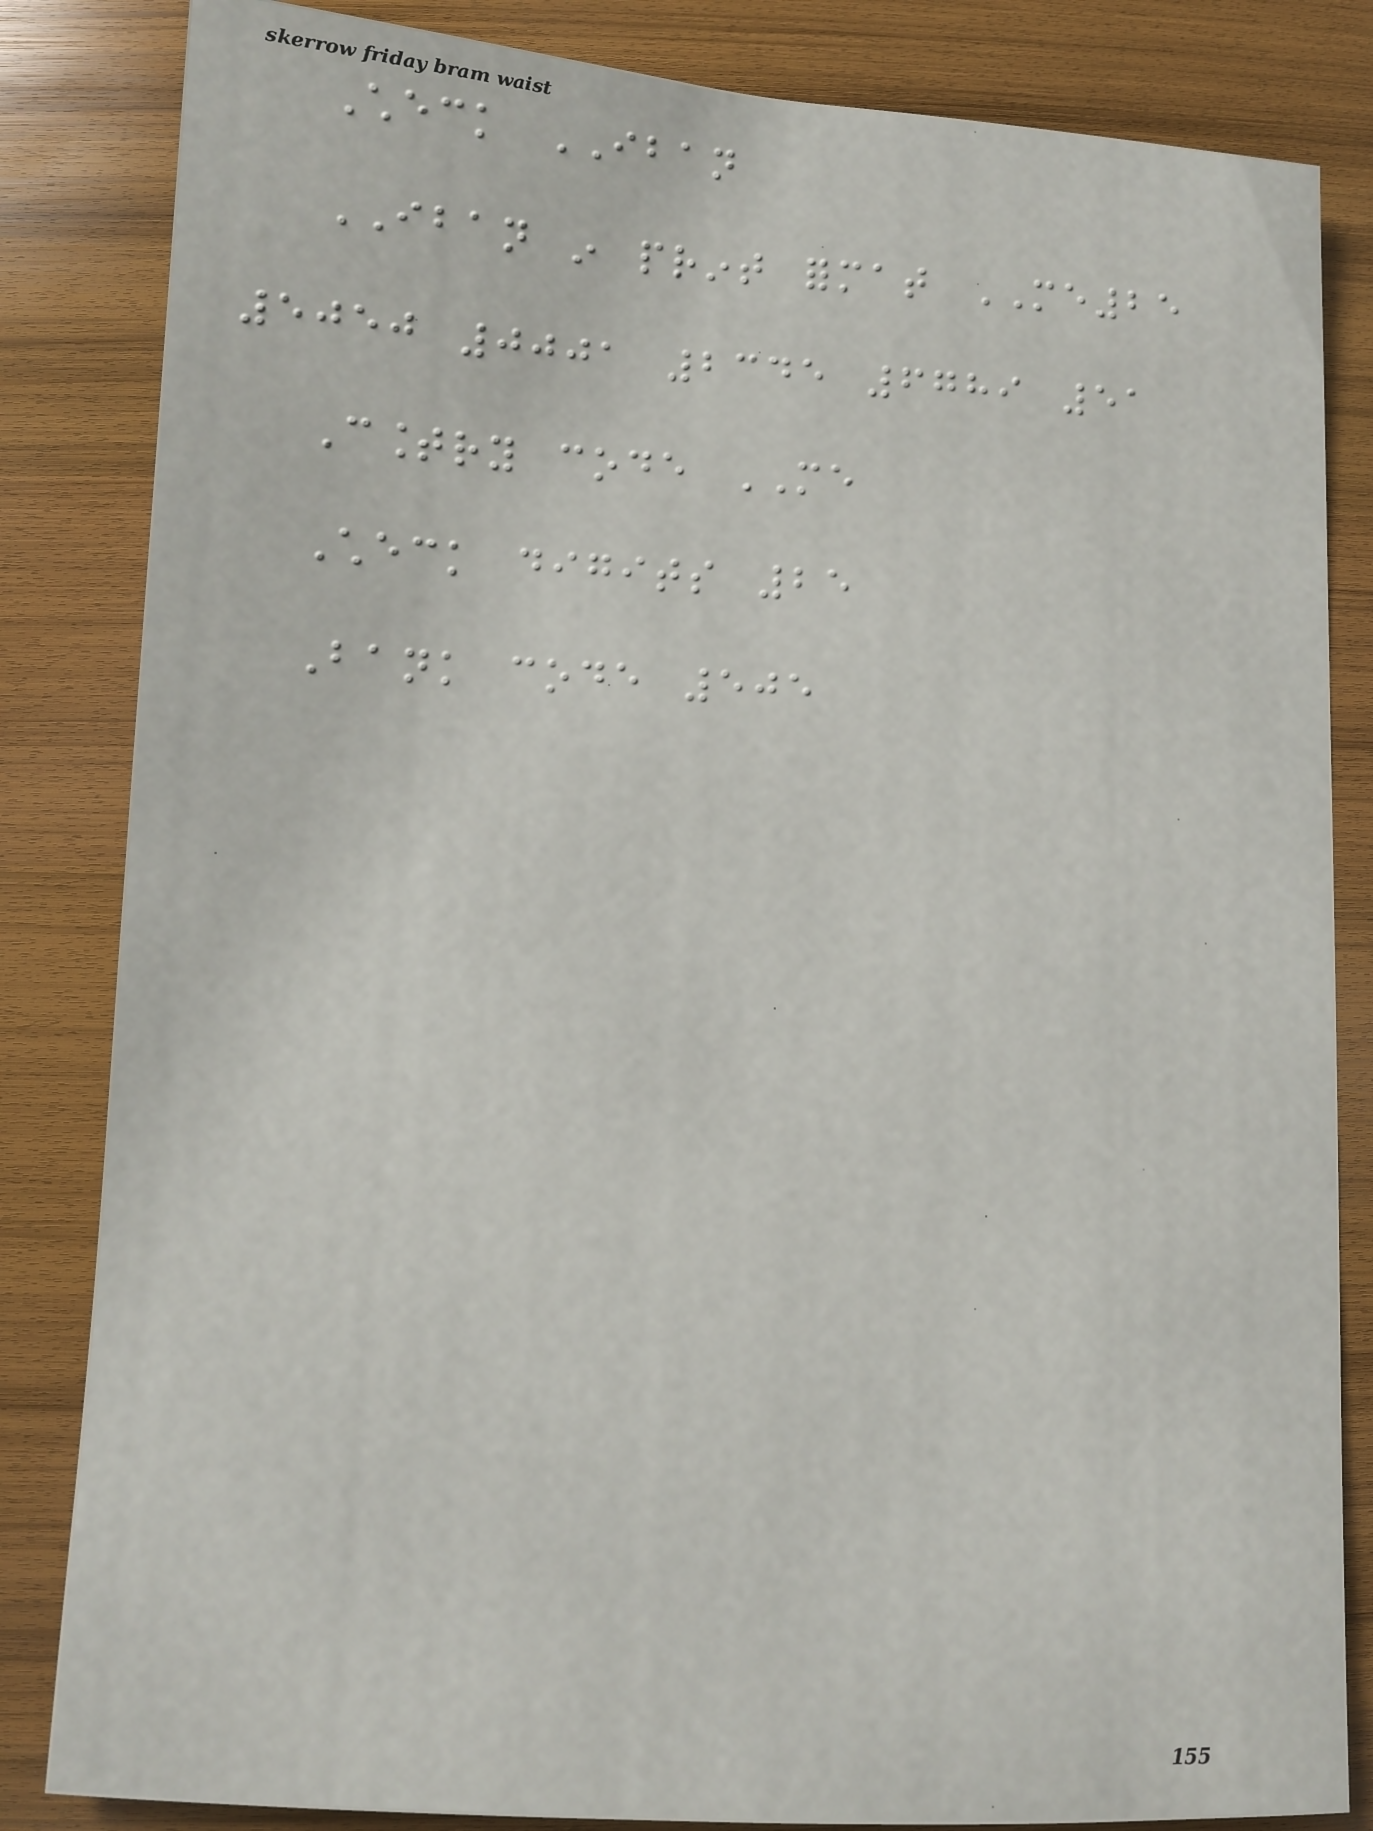Check IBAN
IBAN in print format ME25
5050 0001 2345 6789 51
Country code ME
Check digits 25
Bank code 505
